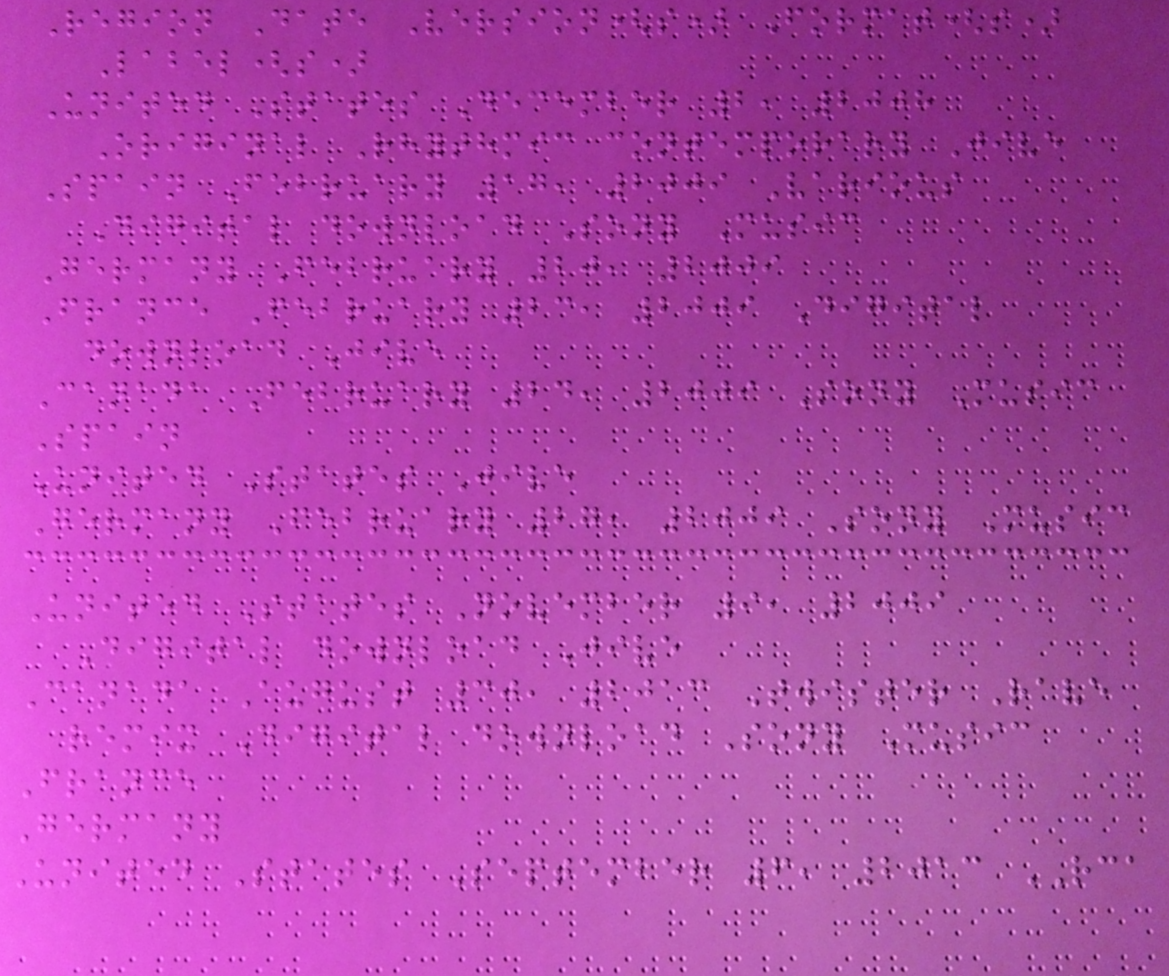Region Date Version(s) Format(s)
Label(s)
United States December 2, 2008
Original Rhythmic contemporary Jive
Spain February 17, 2009 Various
Digital download Sony Music
Germany February 20, 2009
France February 23, 2009 Digital
download Jive
Canada February 24, 2009 Sony Music
Spain
United States Jive
Germany February 27, 2009 Sony Music
United States November 9, 2009
Digital download Jive
Canada August 30, 2013 Twister Rave
remix Digital download Sony Music
France
Germany
United States September 6, 2013 RCA
